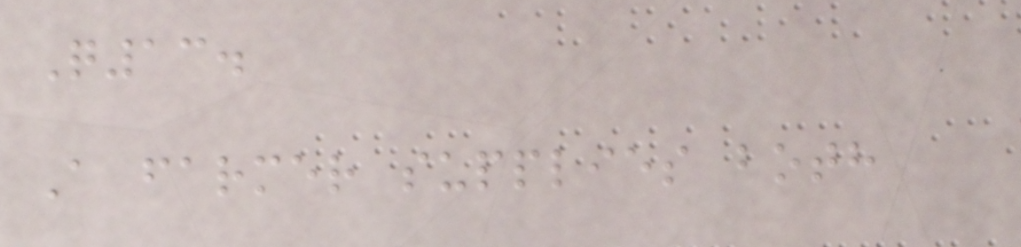Q13.
A farmer supplies both
